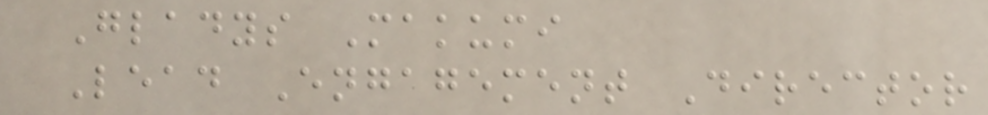Gladys Makumi
Lead Engagement Director
